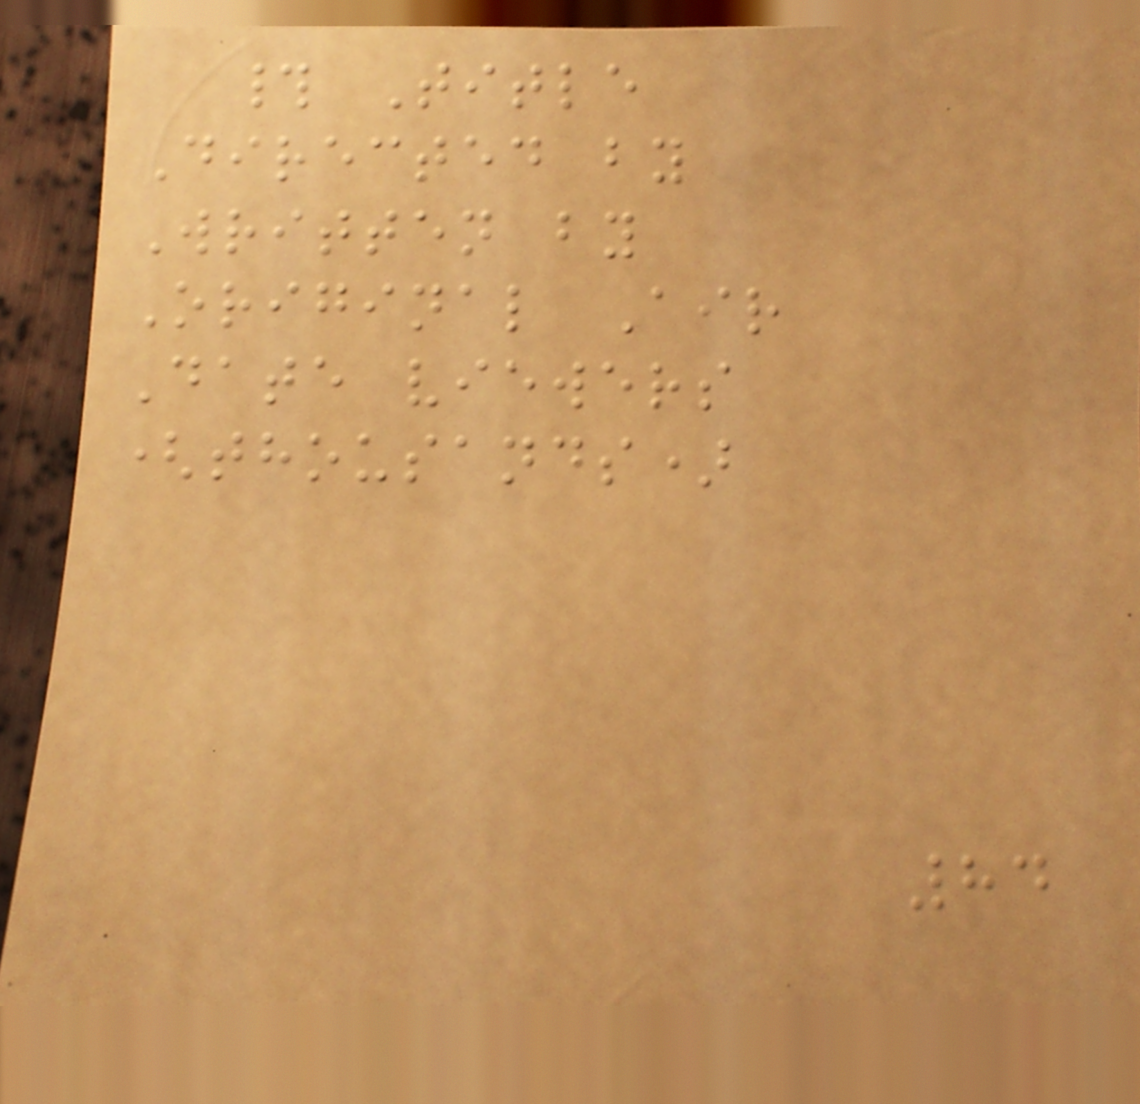# Title
Directed by
Written by
Original Air
Date viewers
(thousands)
84
